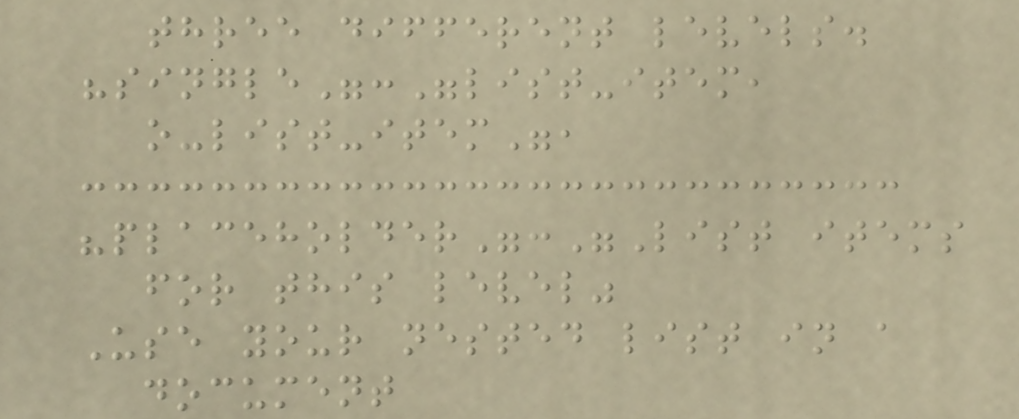three different levels.
"single":"list-item,
o-list-item",
"placeholder":"List items
for this level"
Use your nested list in a
document
